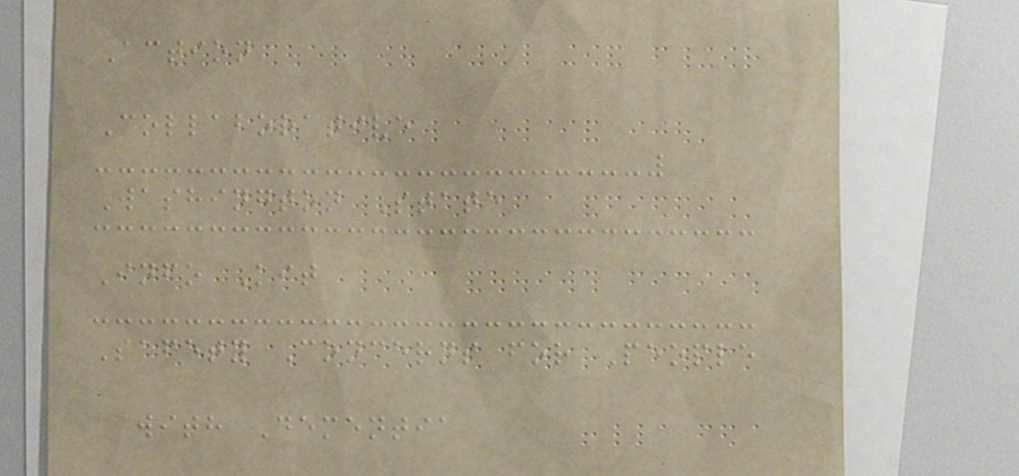Action
Collaborative
Washington State
Info Kit
Safety Concerns for People
with Dementia
